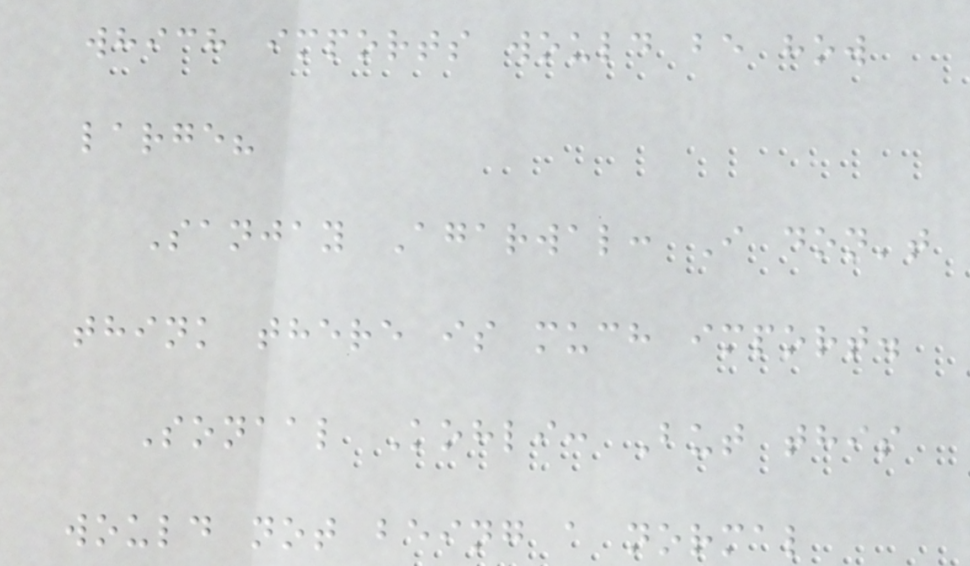which imports would be how
large?
Sanjay Agarwal: I don't
think there is much import.
Sonaal Kohli: But this
would not being a normal
